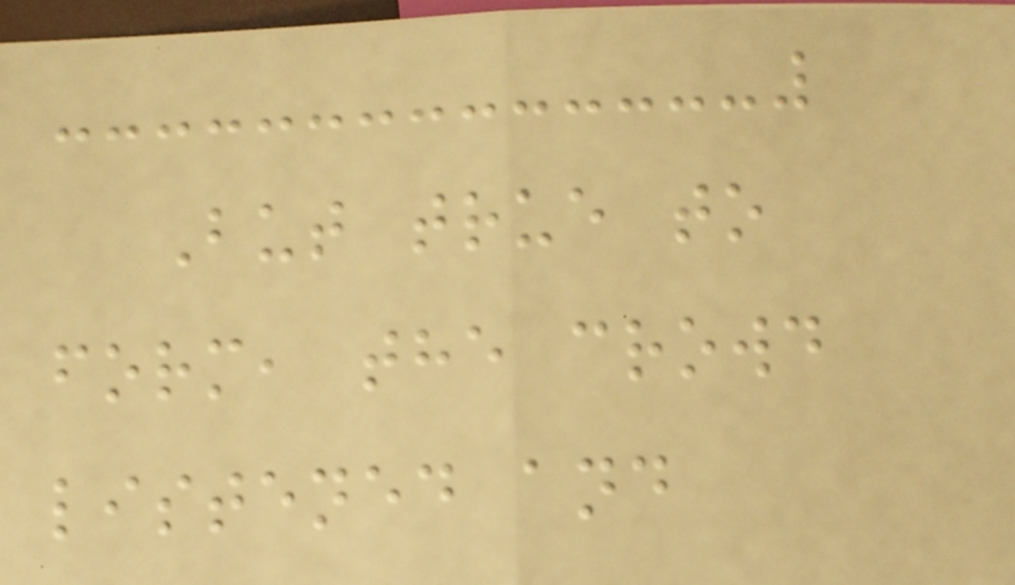But true to
form, the crowd
listened and
